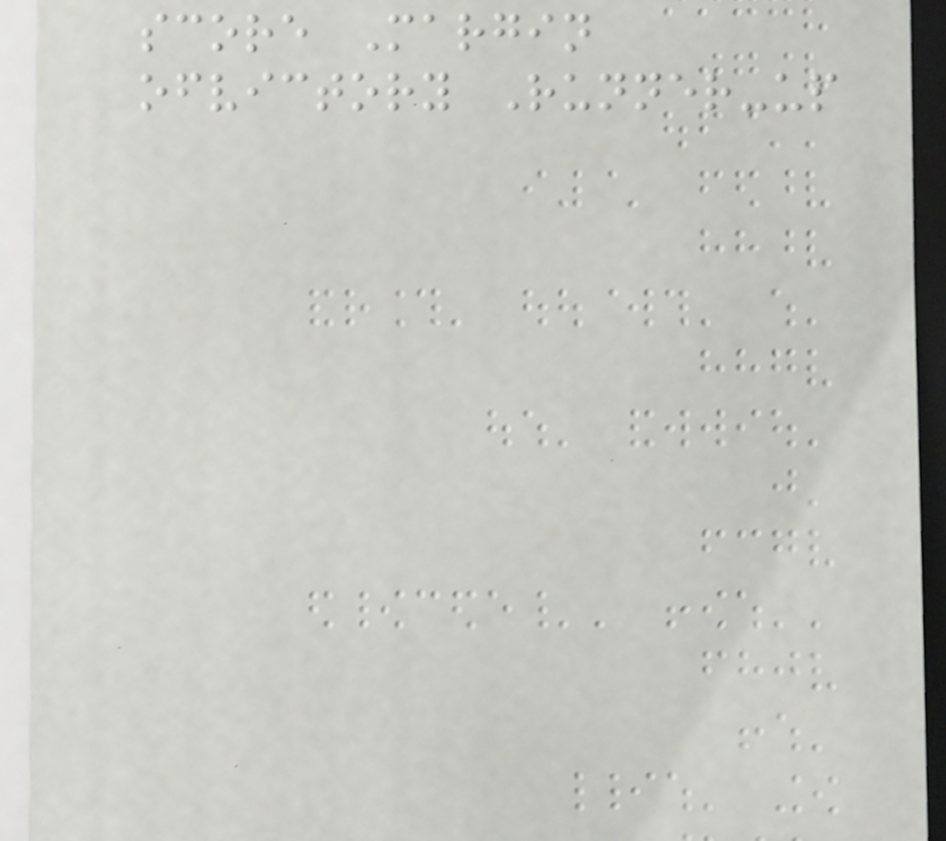score Margin
ofvictory Runner-up
